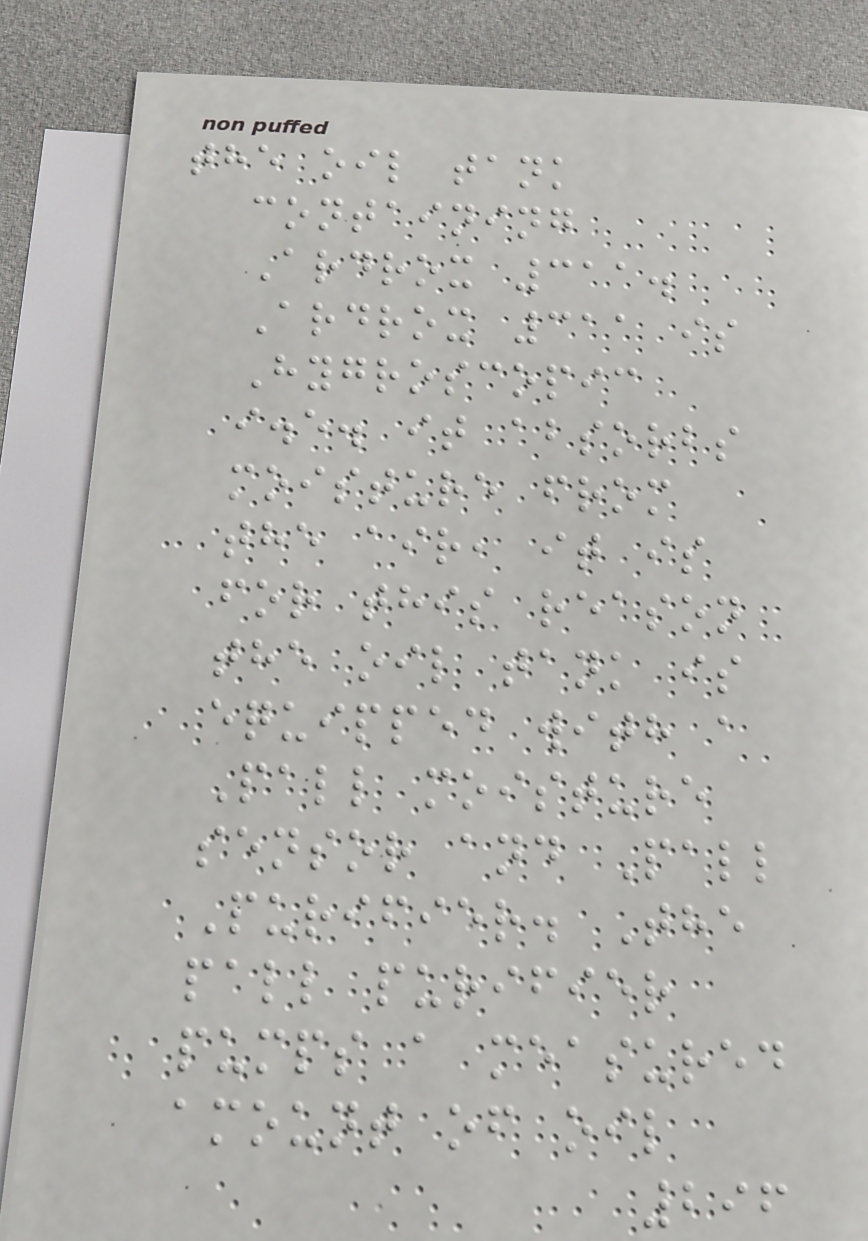the oil tank
containing
Ardrox 311.
Ardrox 311 is
Hygroscopic
i.e. it absorbs
moisture from
the air, it is
for this reason
the oil tank is
equipped with a
Pall moisture
sensor and Pall
Purifier. The
pall purifier
pumps a measured
amount of oil
296
